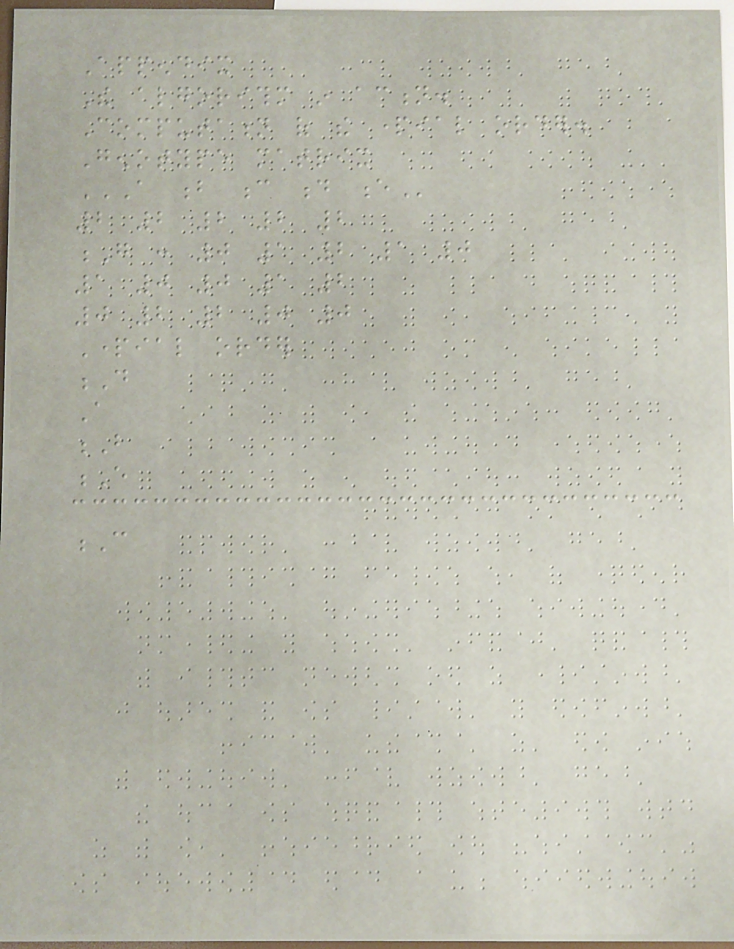Appendix
The algorithm in action.
Computation of the partial order.
Genotype matrix
A B C D E
2 2 2 2 2
G : 0 1 2 1 0
1 0 0 1 2
0 2 2 0 0
Partial order
D
A
B
E
C
